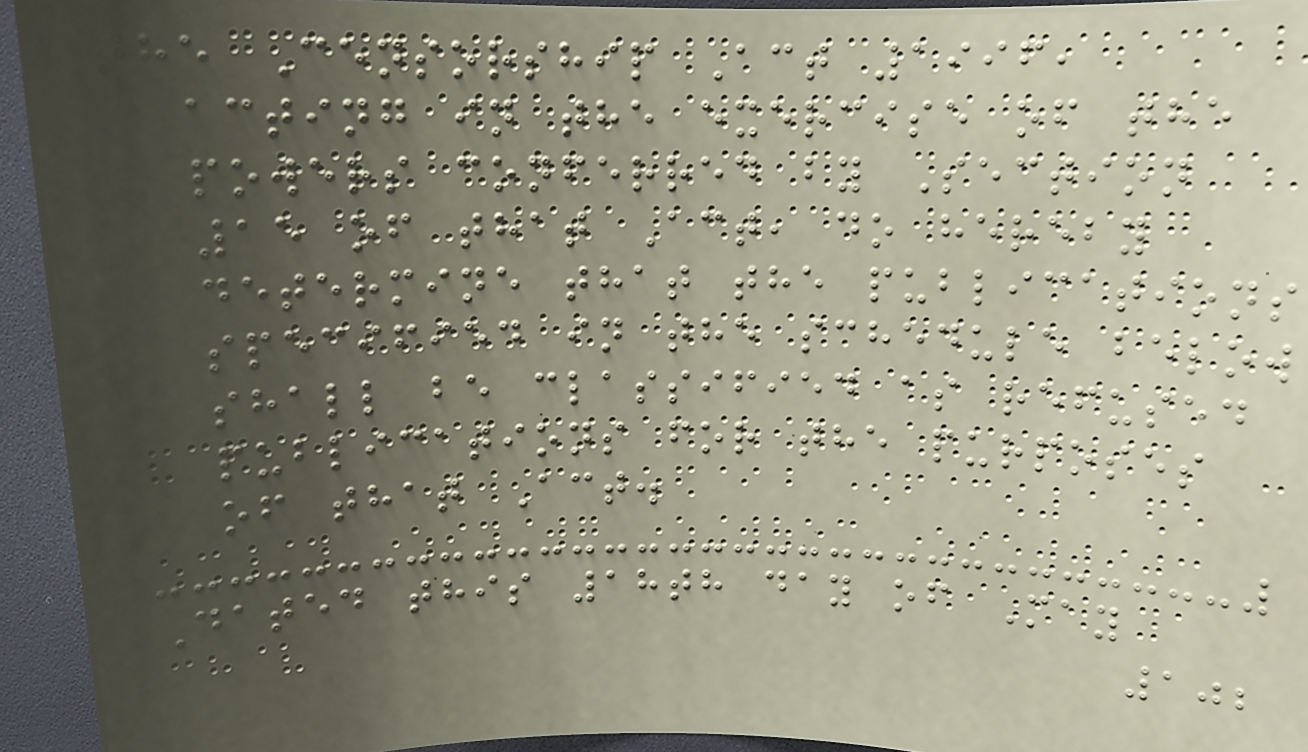the Censorship Act 1996,
acting in the exercise of the
powers conferred by Section
15 of that Act, do hereby
determine that the publications
specified in the schedule below
shall be classified as refused
publications for the purposes
of that Act.
Dated this 18th day of May
102
